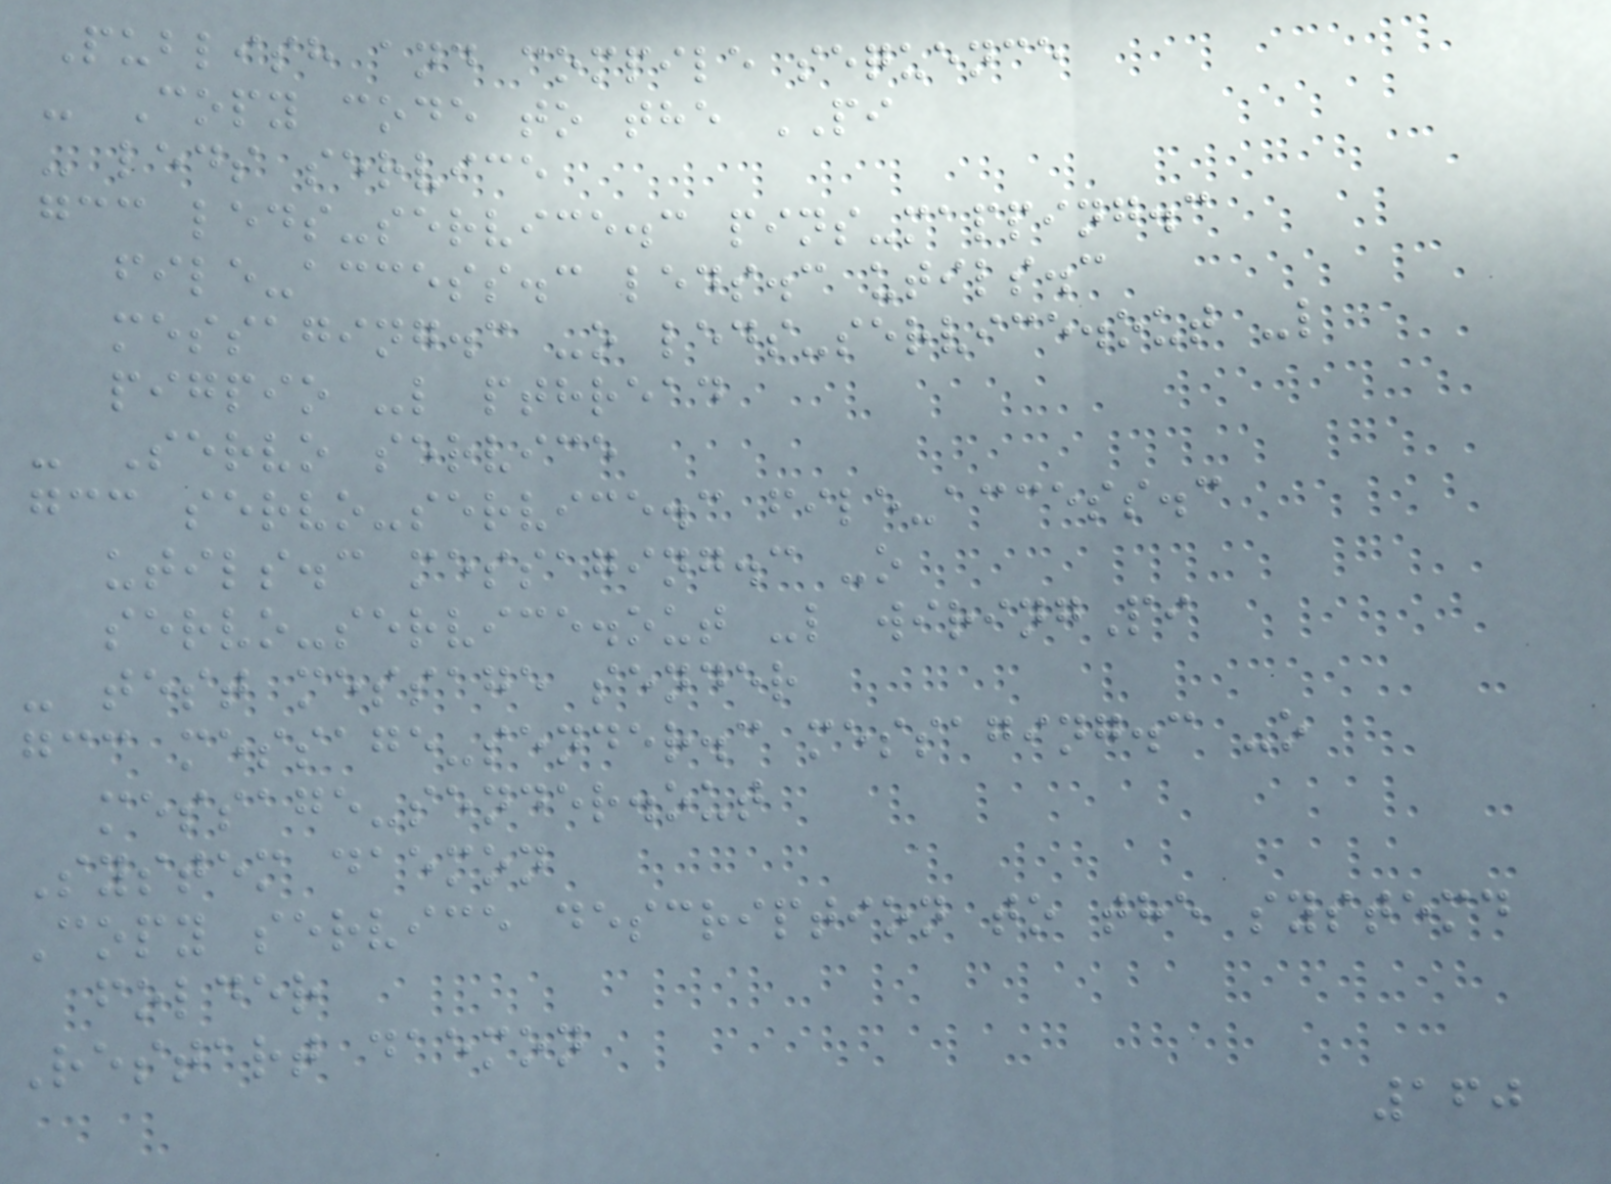Publish and compile sequence
- Copy code to the PI
- leds service
gcc leds-service.c pins-mapping.c
file-access.c leds.c utils.c
messaging.c -o leds-service.out -l
pigpio -l pthread
- Servo service
gcc servo-service.c file-access.c
utils.c messaging.c -o
servo-service.out -l wiringPi
- test message sender
gcc message-sender.c messaging.c -o
message-sender.out
System daemon
Copy service description to the systemd
folder
Restart daemon
160
